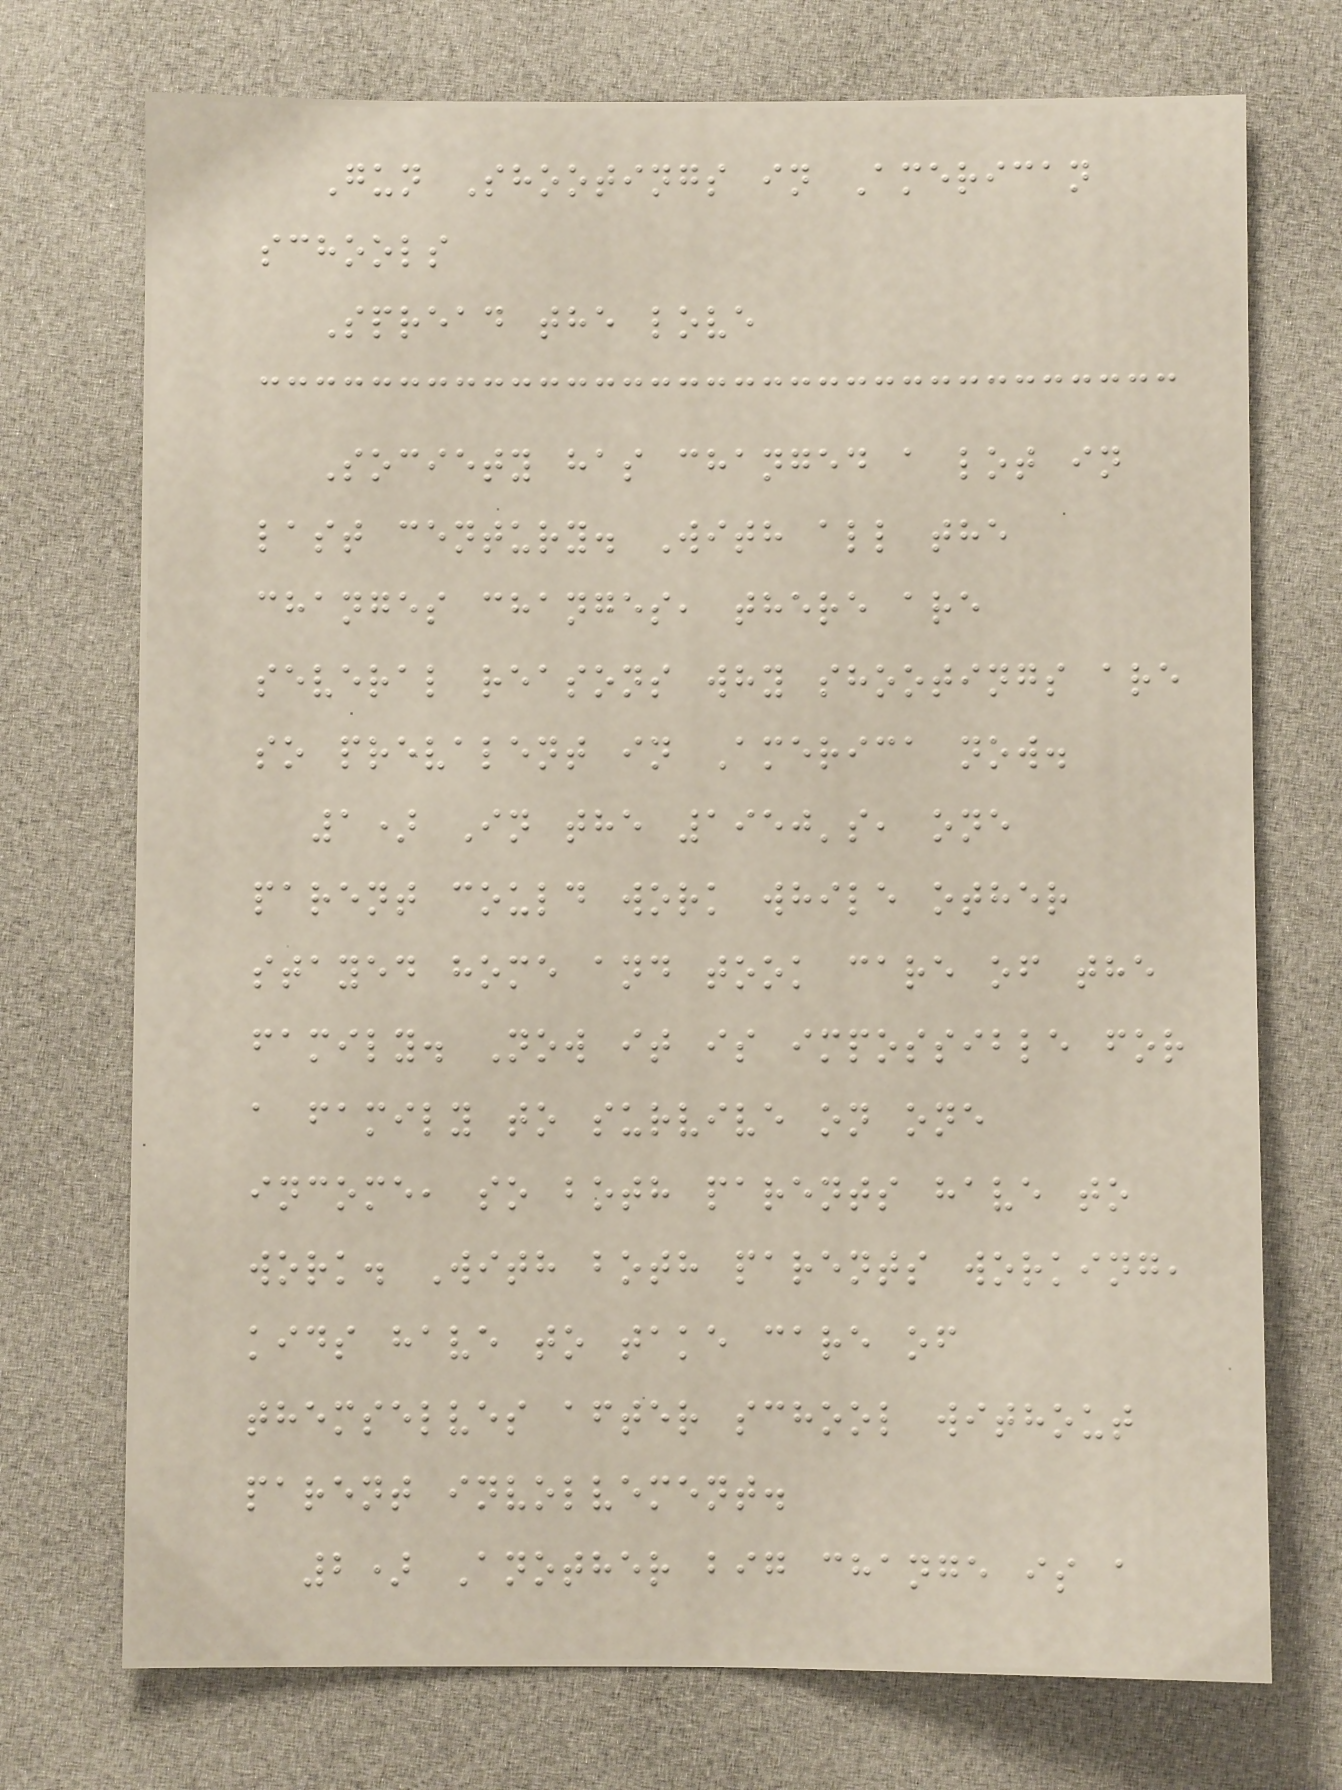Gun Shootings in American
schools
Spread the love
Society has changed a lot in
last century. With all the
changes changes, there are
several reasons why shootings are
so prevalent in America now.
1) In the 1950's, one
parent could work while other
stayed home and took care of the
family. Now it is impossible for
a family to survive on one
income, so both parents have to
work. With both parents working,
kids have to take care of
themselves after school without
parent involvement.
2) Another big change is a
